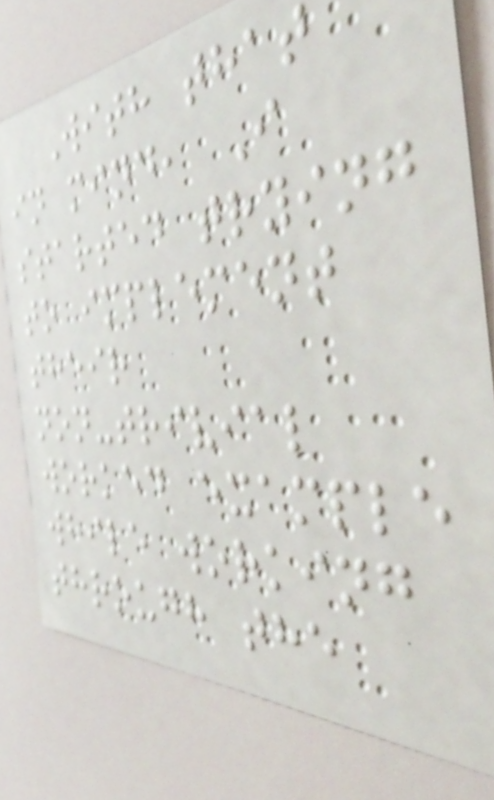With that
in mind, I
started trying
to implement
their
non-trivial
worked example
while working
through the
